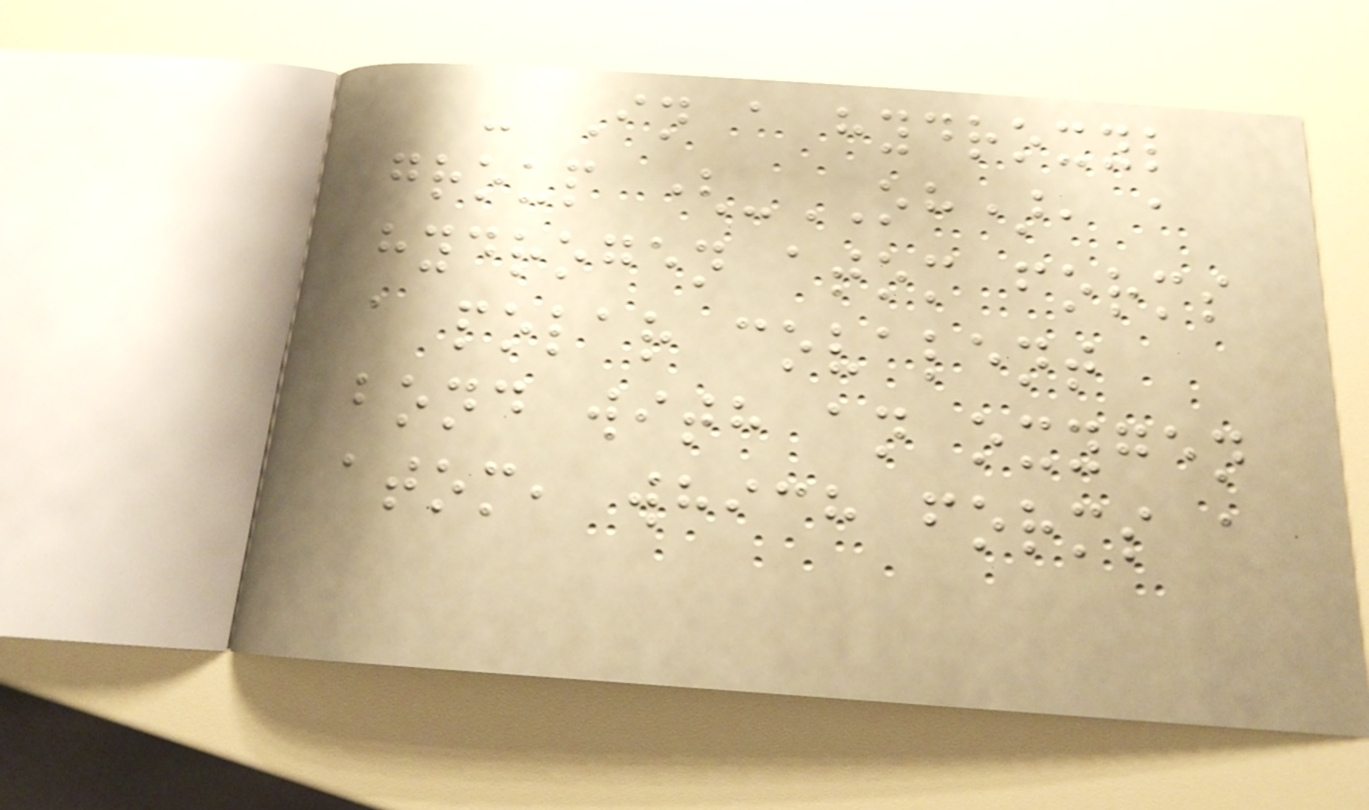- In a hydroxyl
group (-OH), a
hydrogen atom forms
a polar covalent
bond with an oxygen
atom, which forms a
